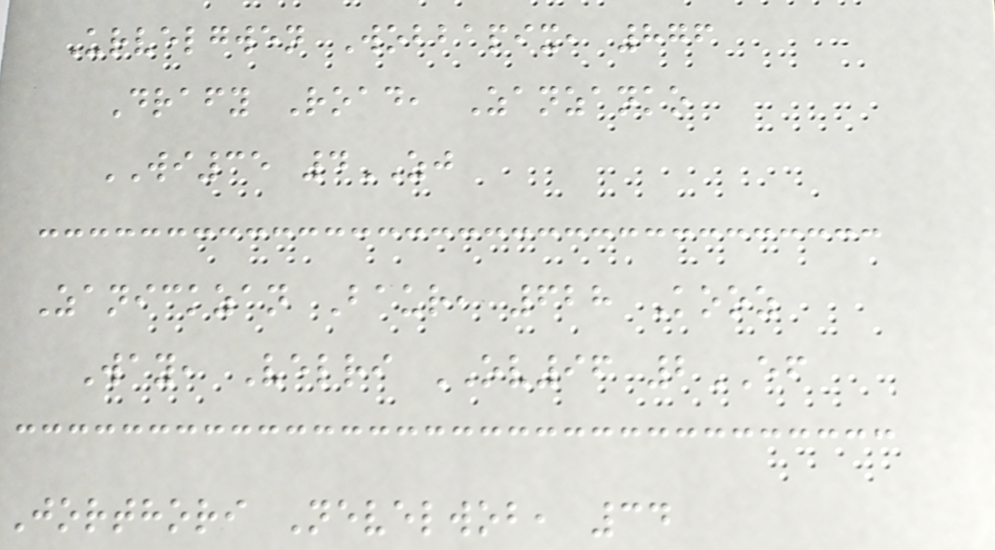Urvelgwen Wobbapix, 876
Drafy Road, Zanzanko
WI35 4ZJ
Zanickzan Baur, 628 Kooz
Way, Velri OV96 2EF
Jorthori Nevelwob, 34
